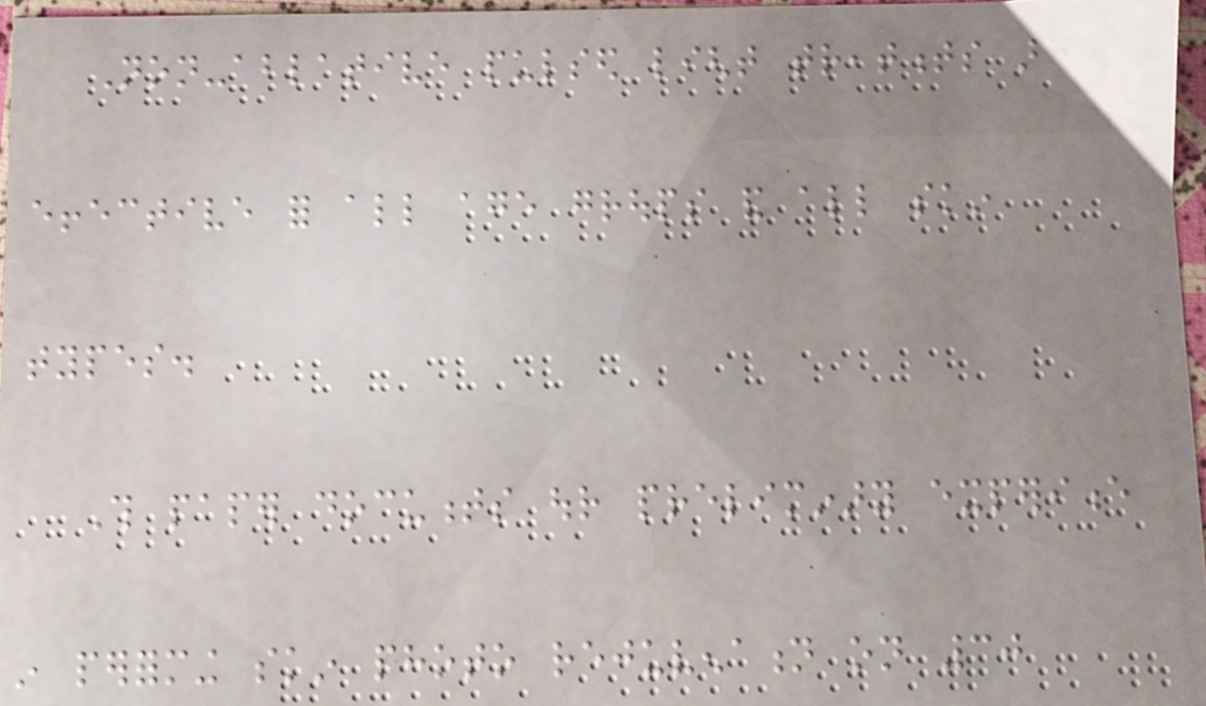Non-ablative pulsed light treatments are
effective for all age groups and all skin
types.
This paper documents our preliminary experience
in performing skin photo rejuvenation on 30
